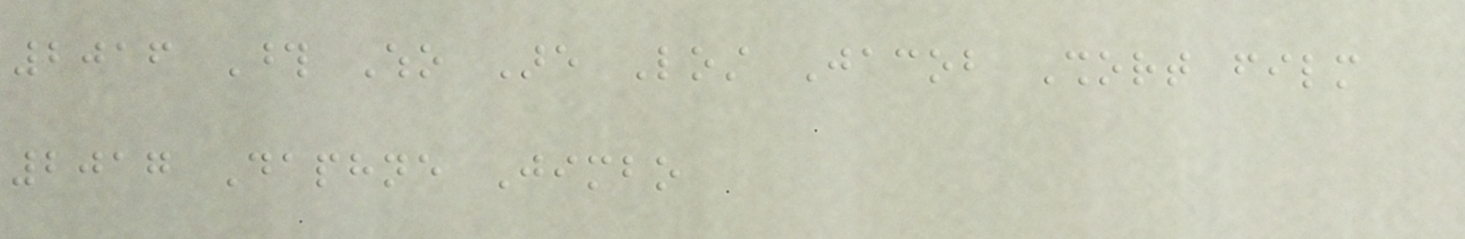2016 Those Who Are Lost Jacob Short film
2017 Daphne Jimbo
